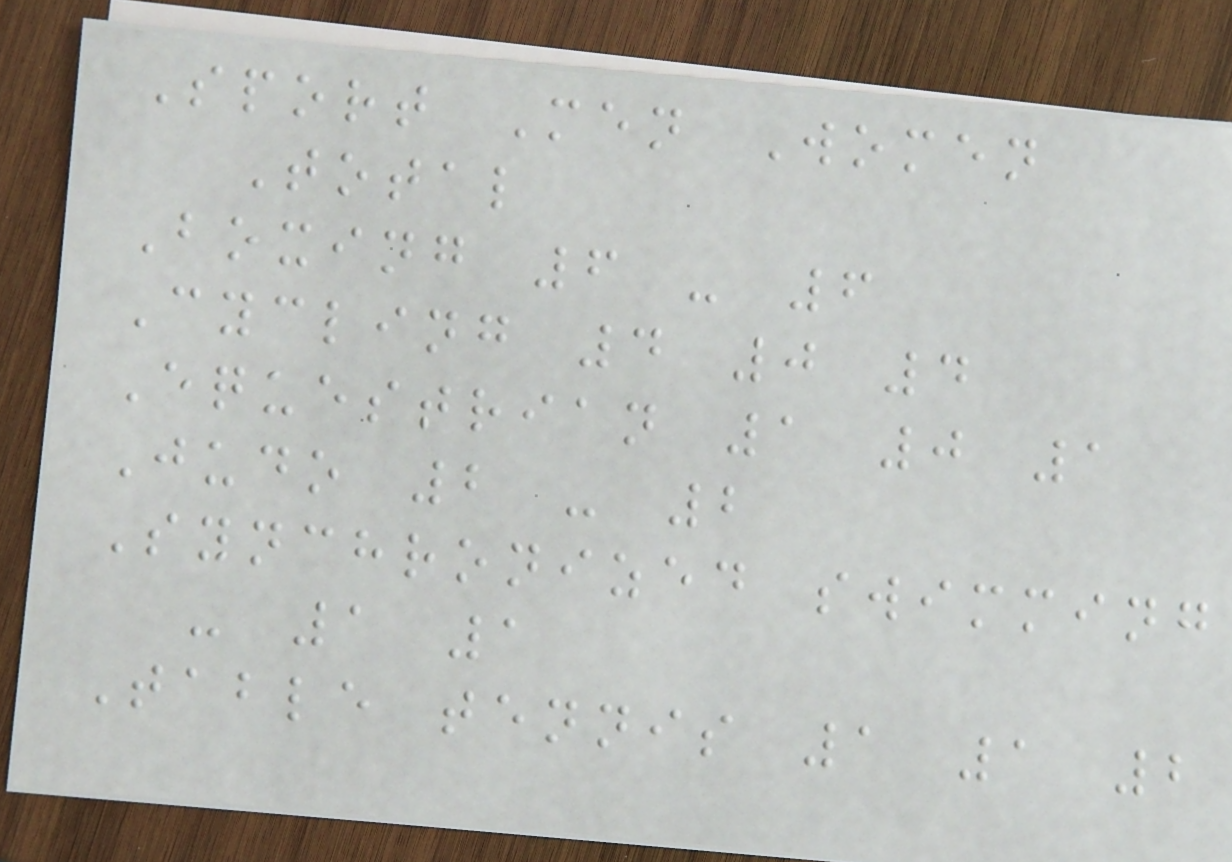Sport Men Women
Total
Boxing 6 - 6
Cycling 4 0 4
Equestrian 1 0 1
Judo 2 - 2
Synchronized swimming
- 1 1
Table tennis 1 1 2
